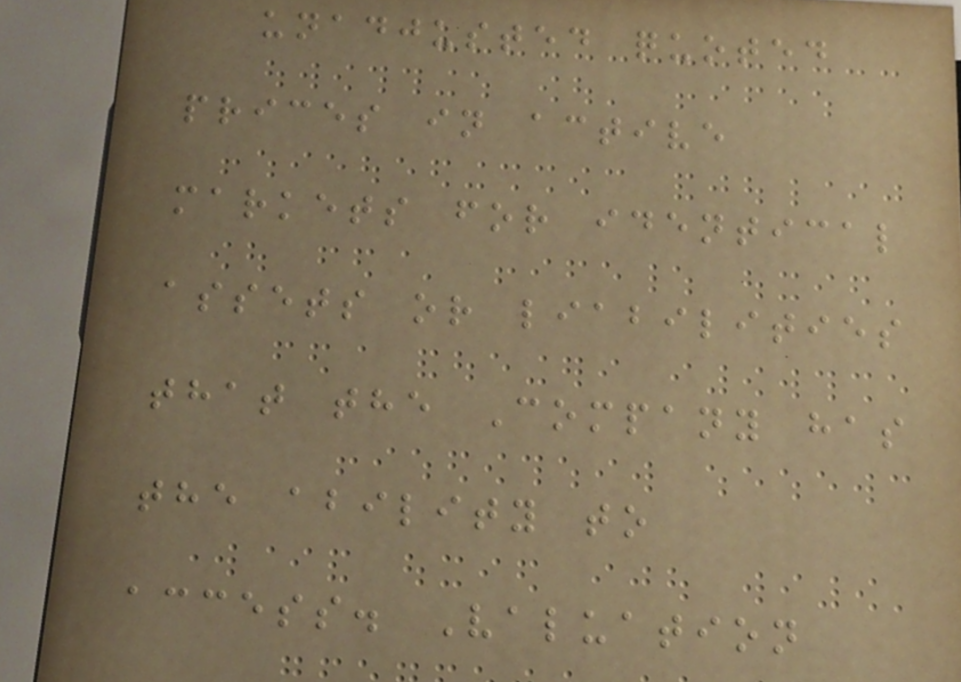unadjusted quoted
prices in active
markets for identical
assets or liabilities
that the Company has
the ability to
access. Valuation
